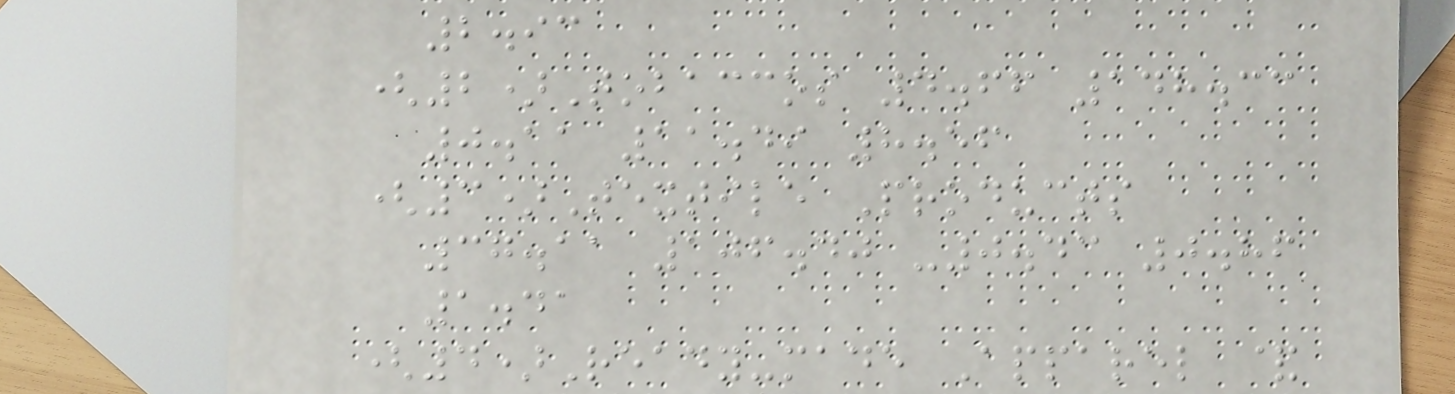2.93
(2)Tobaccos 4.66 148.33
0.11 11.49 8.56
(3)Textile Products
37.11 106.40 -0.43 0.86
1.41
(4)Ready-made Apparel &
